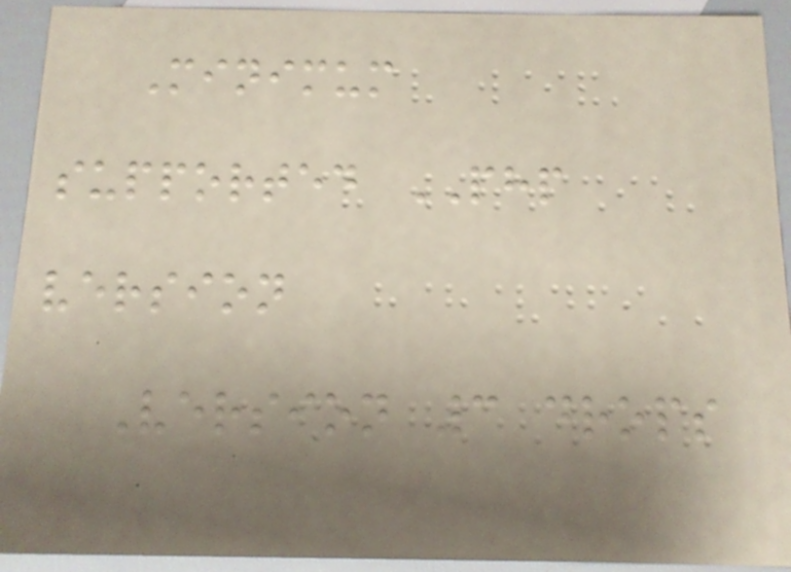Minimum
supported PHP
version
Version 3 drops
